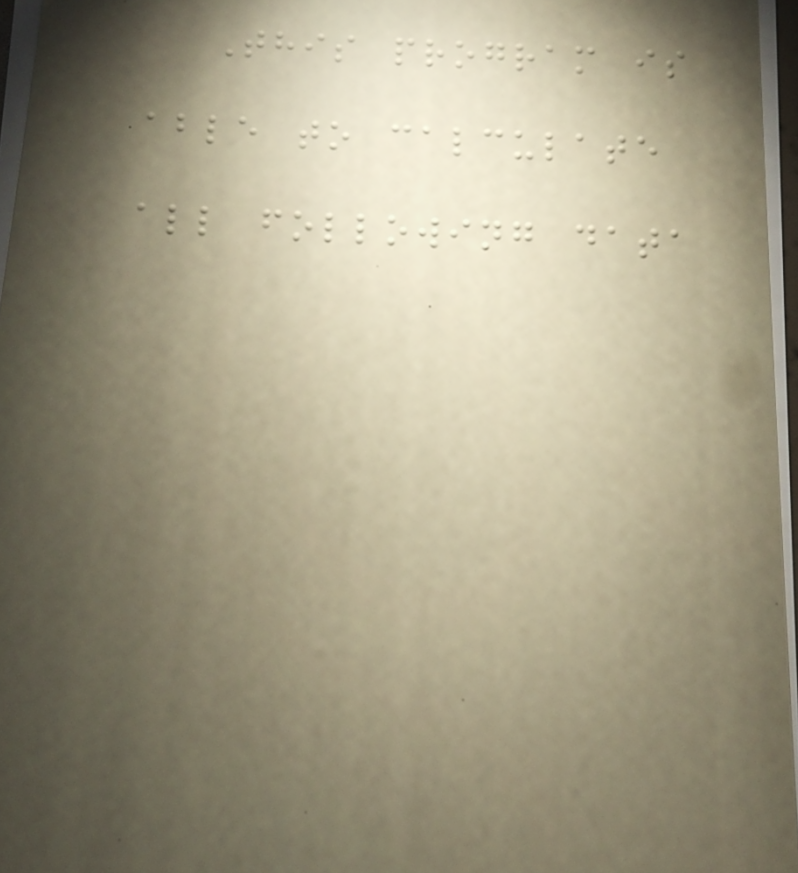This program is
able to calculate
all following data
